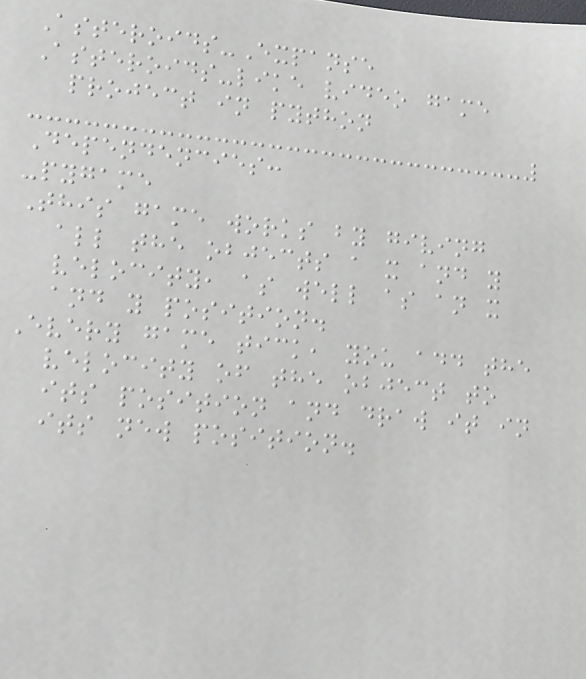Asteroids-Expanse
Asteroids-like video game
project in python
Dependencies:
-pygame
This game works by giving
all the objects a x and y
velocity, as well as an x
and y position.
Every game tick, you add the
velocity of the object to
its position and draw it in
its new position.
